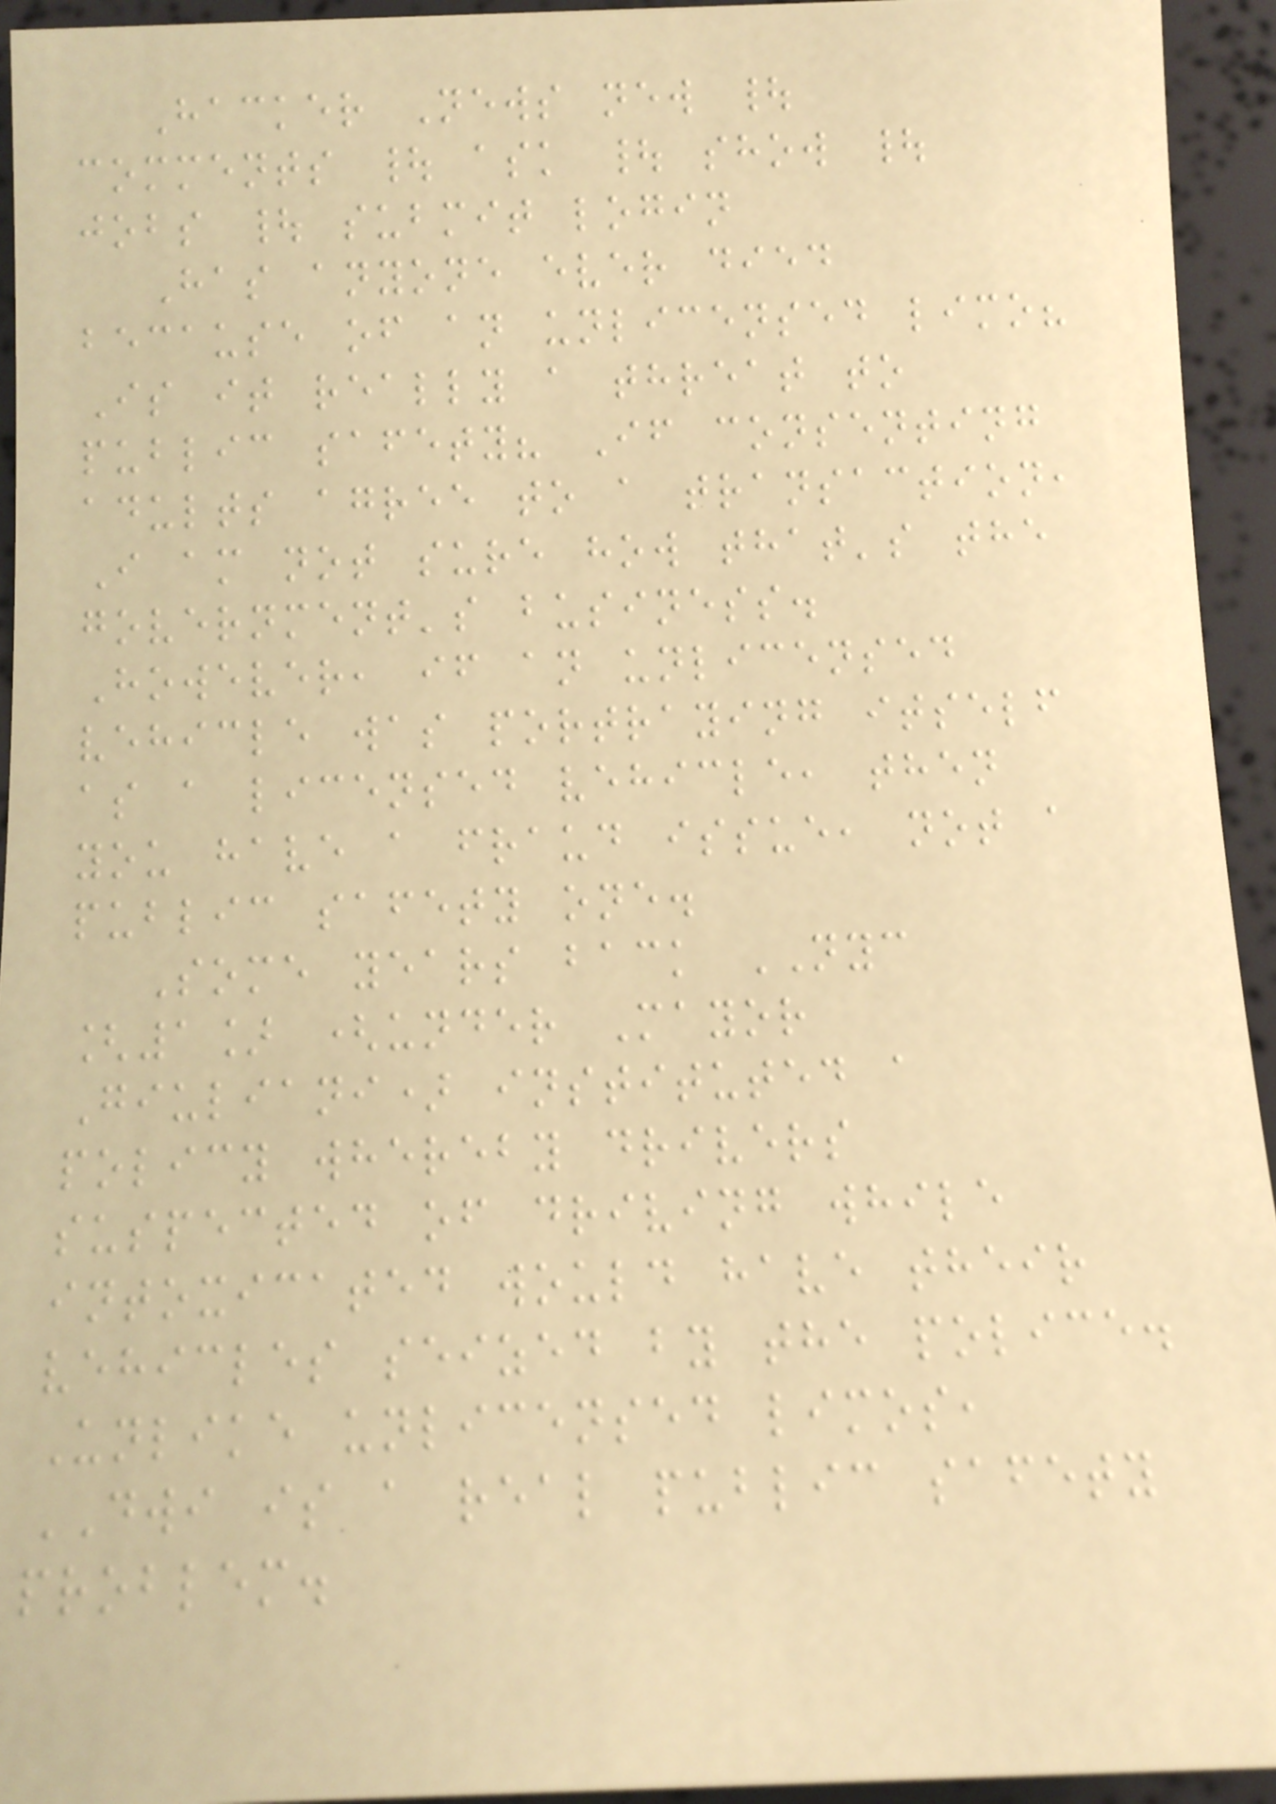Hacker News new |
comments | ask | show |
jobs | submit login
Has anyone ever died
because of an unlicensed limo?
Is it really a threat to
public safety? If consenting
adults agree to a transaction,
I am not sure how that's the
government's business.
However, if an unlicensed
vehicle was portraying itself
as a licensed vehicle, then
you have a fraud issue, not a
public safety one.
Some years back NYC
[1] (under Mayor
Giuliani) instituted a
policy whereby drivers
suspected of driving while
intoxicated would have their
vehicles seized by the police.
Unlike unlicensed limos,
DWI is a real public safety
problem.
